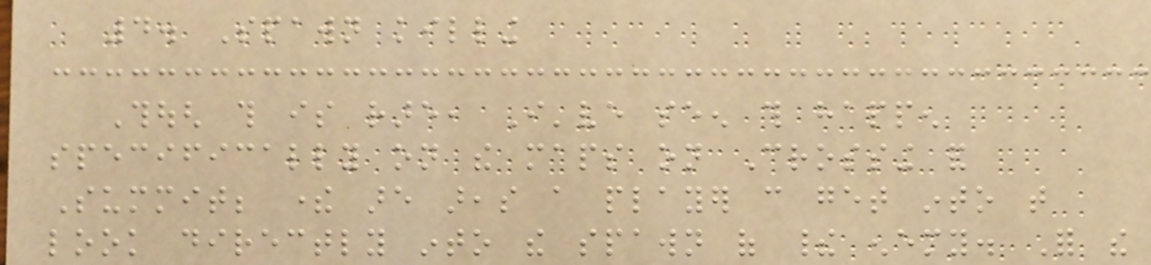4. Spawn killing
Though this is rare, I've seen this happen
specifically on the maps on Crossing and
Summit; there are areas a player can get into that
look directly into the spawn of their enemy. For the
